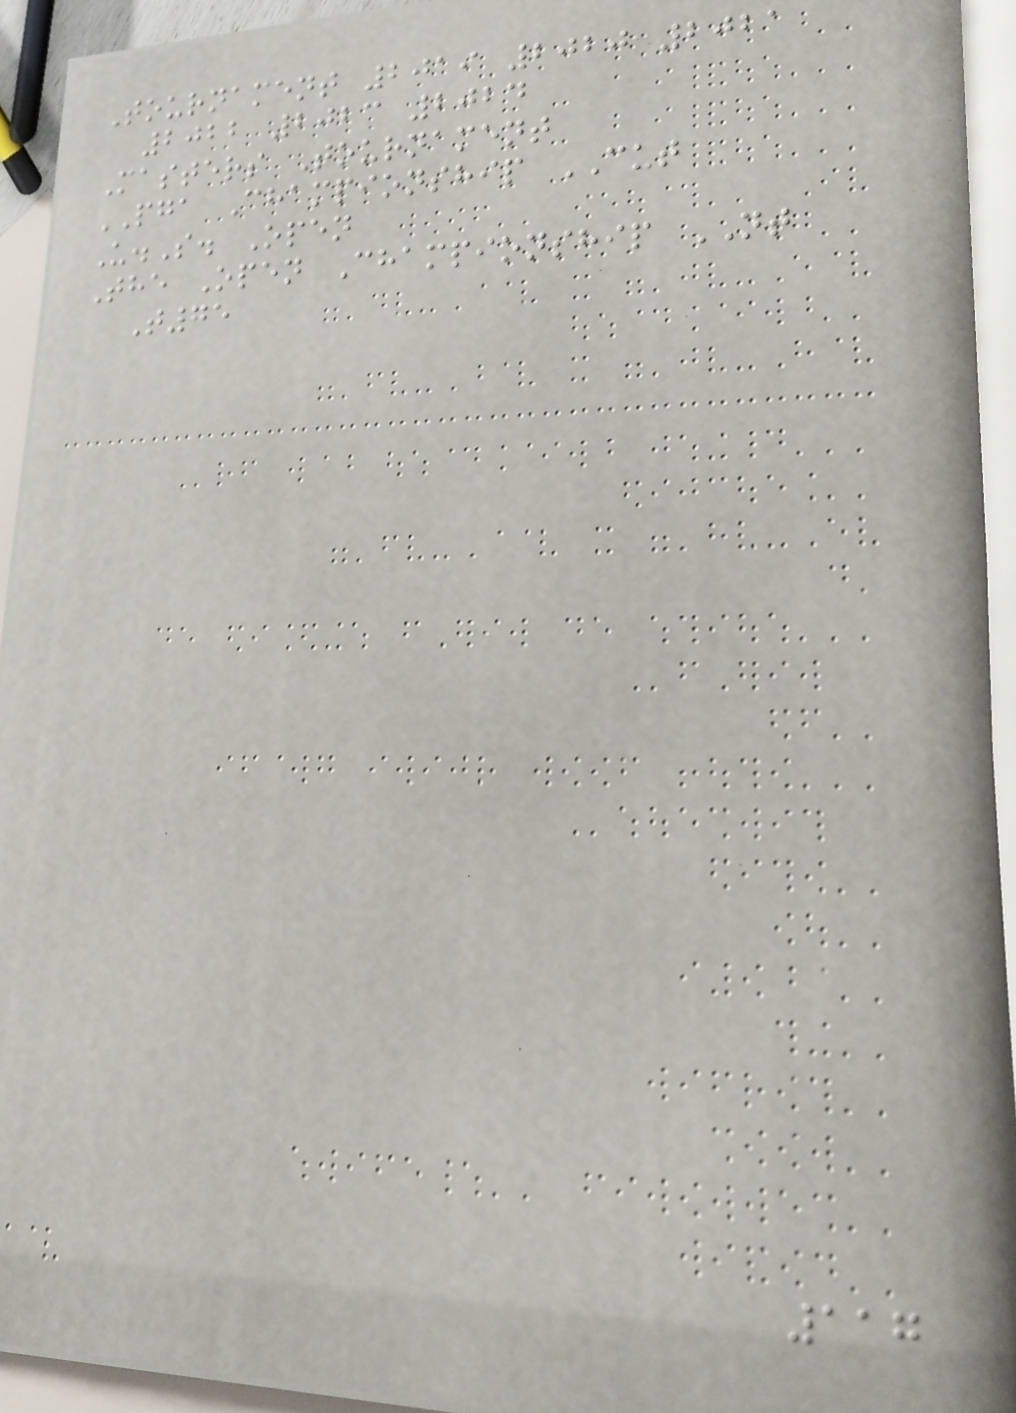Tournament 2019 2020 2021
2022 2023 2024
Masters Tournament
PGA Championship CUT
U.S. Open
The Open Championship NT
T75
117
